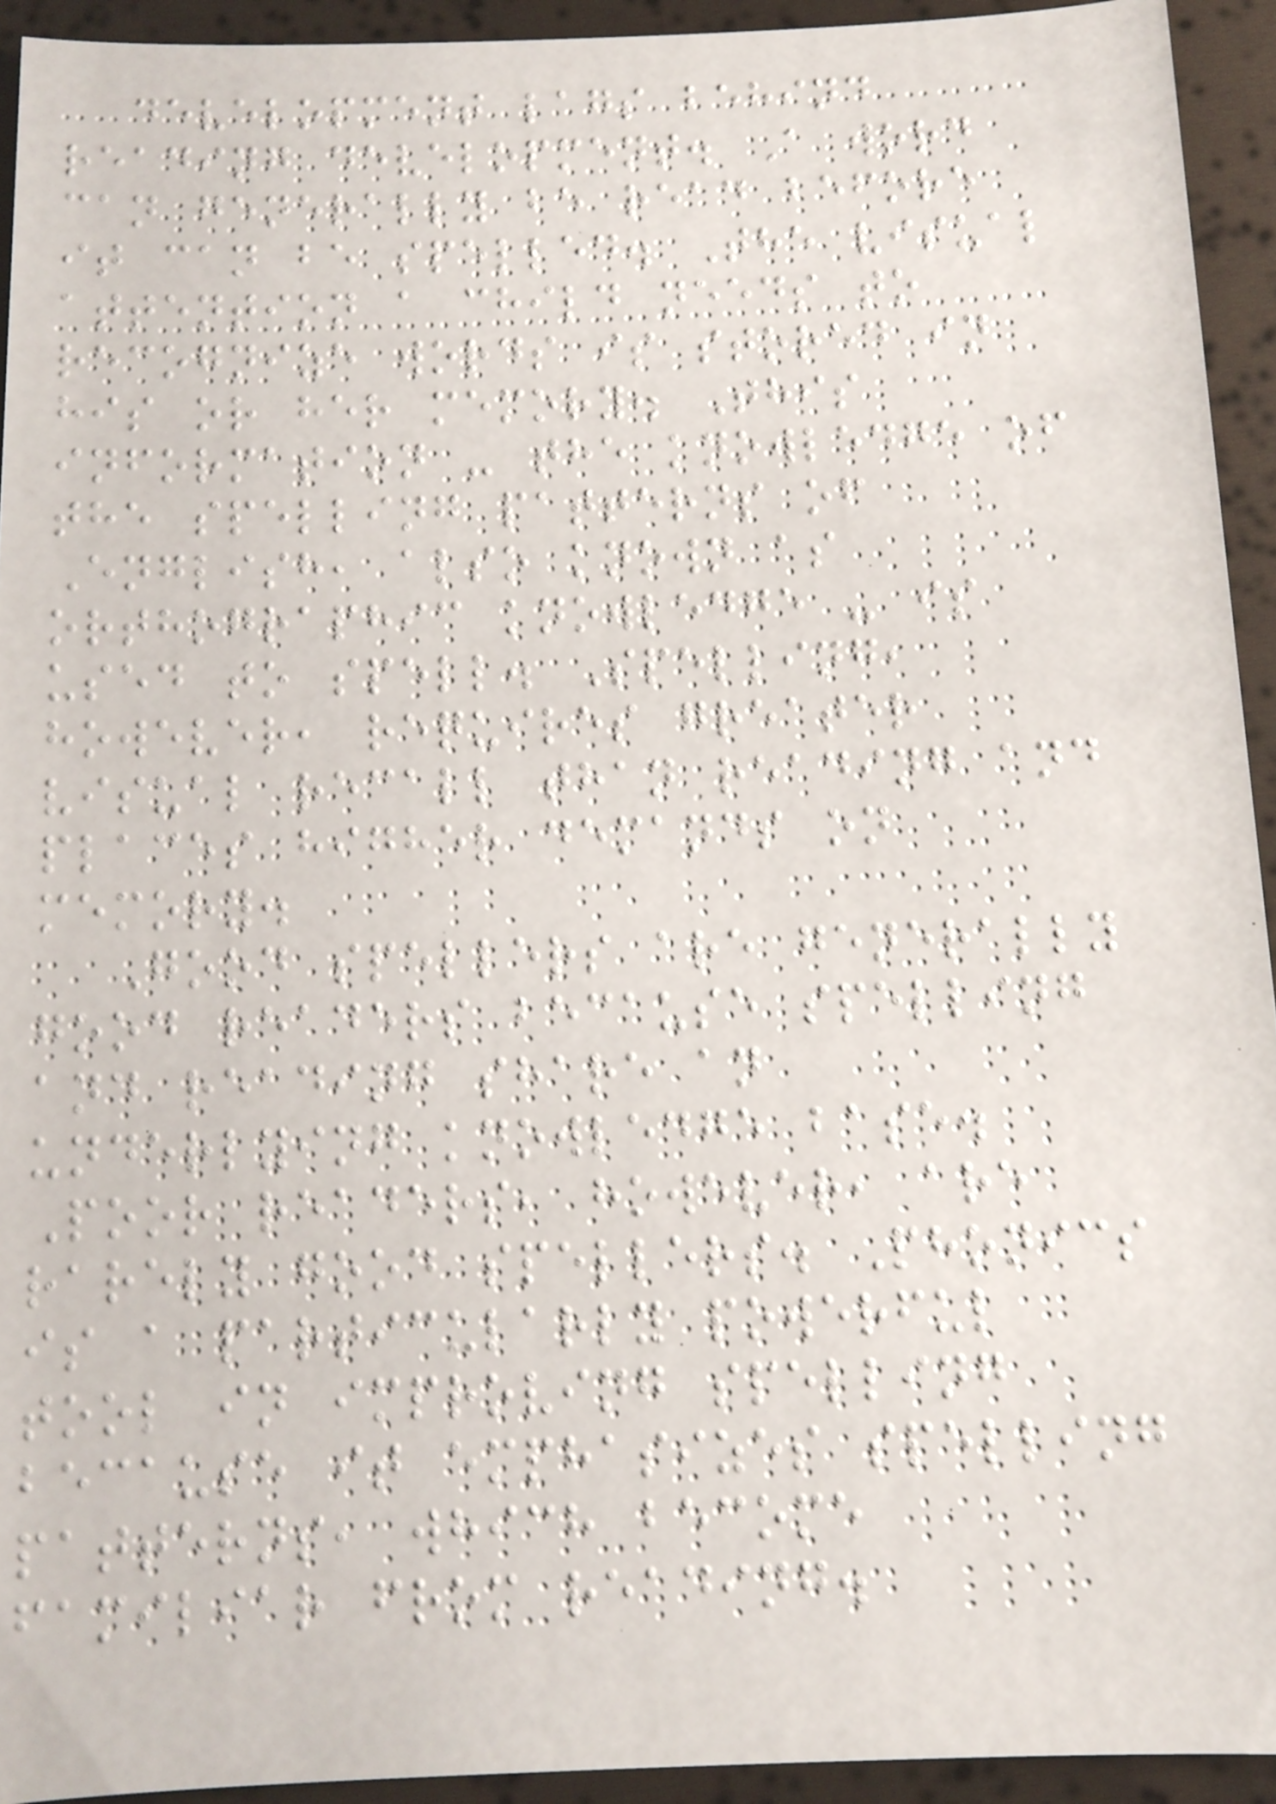development lags behind
reading development. A word
can generally be read before
it can be spelled. The visual
attention a child needs to
recognize words is stored in
his or her memory. This
information - the knowledge of
the spelling patterns of
English, also known as
orthographic knowledge - is
used to spell. Spelling,
however, requires greater
visual recall than reading and
places higher demands on
memory.
Good spellers are generally
good readers because spelling
and reading share an
underlying knowledge base.
Poor readers, however, are
rarely good spellers. Phonics
is a particularly powerful
tool in improving spelling
because it emphasizes spelling
patterns, which become
familiar from reading.
